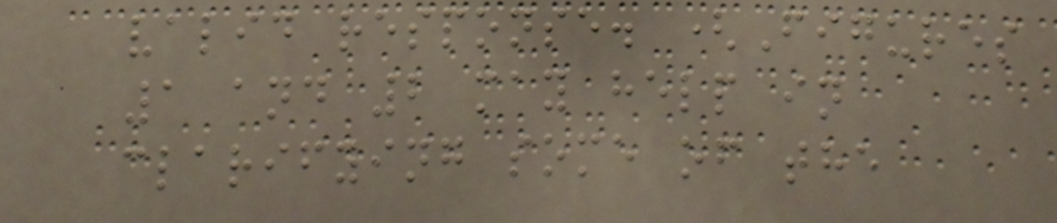valid response. (Figures
1 and 2 may help in
clarifying some of the
